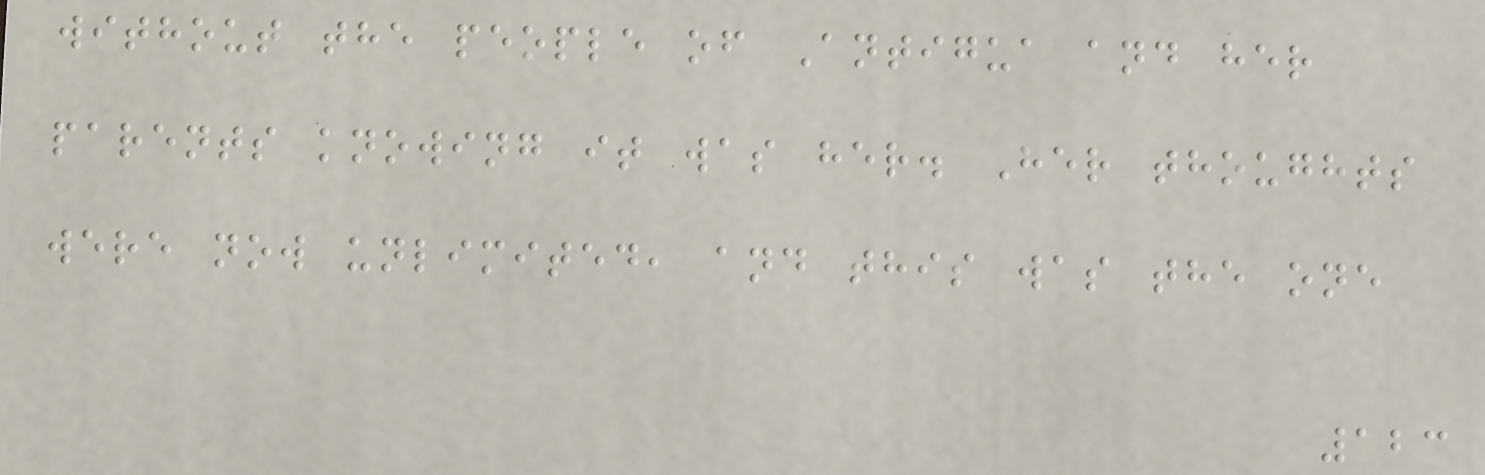without the people of Antigua and her
parents knowing it was her. Her thoughts
were now unlimited, and this was the one
123
